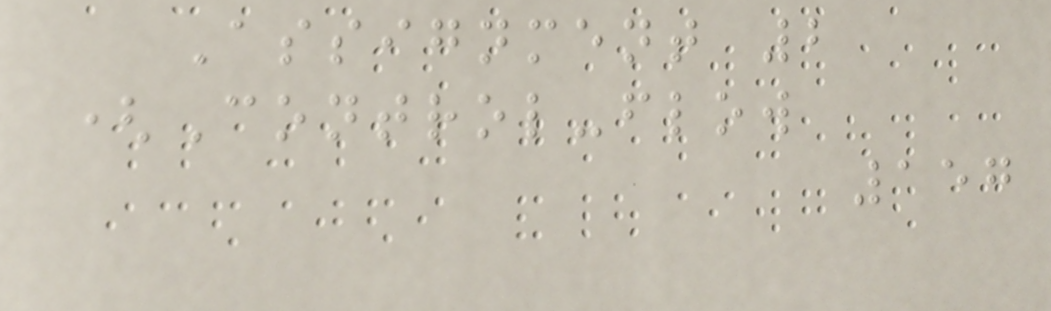Assignment 2
(Control-flow
157
